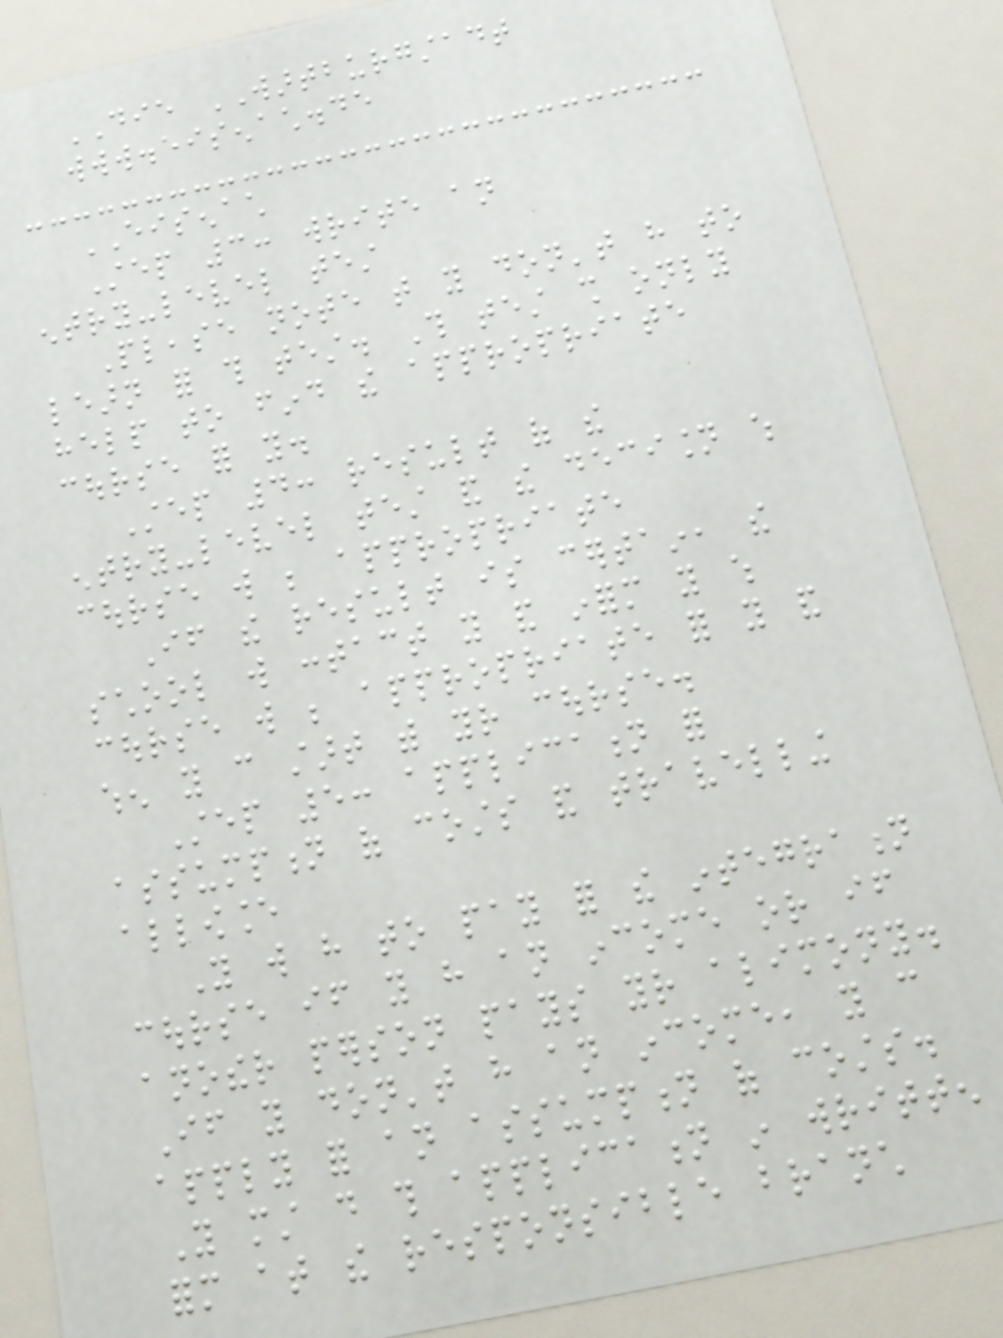DIE WARTBURGSTADT
www.eisenach.de
EISENACH
Step 3: write an
entry-level test
Please note that you don't have to
learn for this test. This test shall only
help to find the appropriate
course for you.
Step 4: result of the
entry-level test and the decision which
course will be appropriate
If the result is certain, the
school will contact you and inform you which
course will be appropriate for you and
when you can start with your course.
Step 5: application for
assumption of costs and travelling
allowance
You will have to pay for the integration
course if you have an income or if
another person pays your alimony.
If you don't have an income, you can
apply for an assumption of costs.
You must do this application in written
form at the responsible branch
